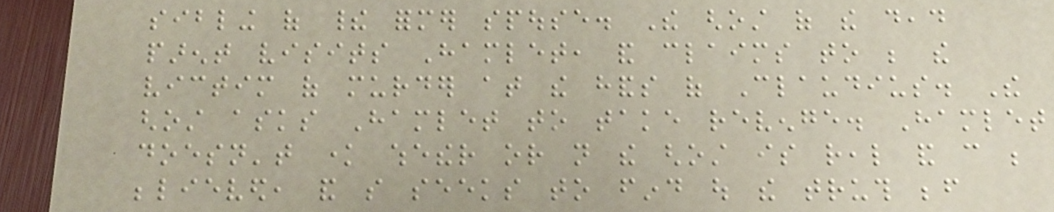sibling of their former spouse. The ghost of the dead
parent visits Hamlet, and claims to be the
victim of murder at the hands of Claudius. The
ghost asks Hamlet to take revenge. Hamlet
doesn't know whether or not the ghost is real and can be
believed, and so seeks to find out the truth before
